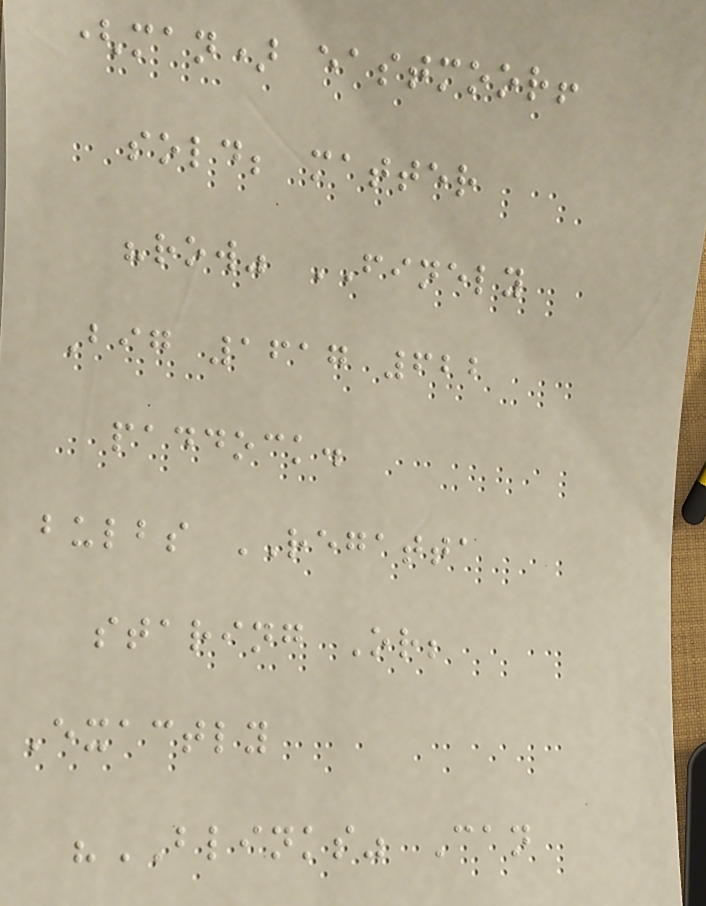(man) eastmoor!
sold; matter
"row" FINELY
Big 1617 622
paddock.
bulbs REGATTA
staring Or;
Exactly
"BLINKS" Can
